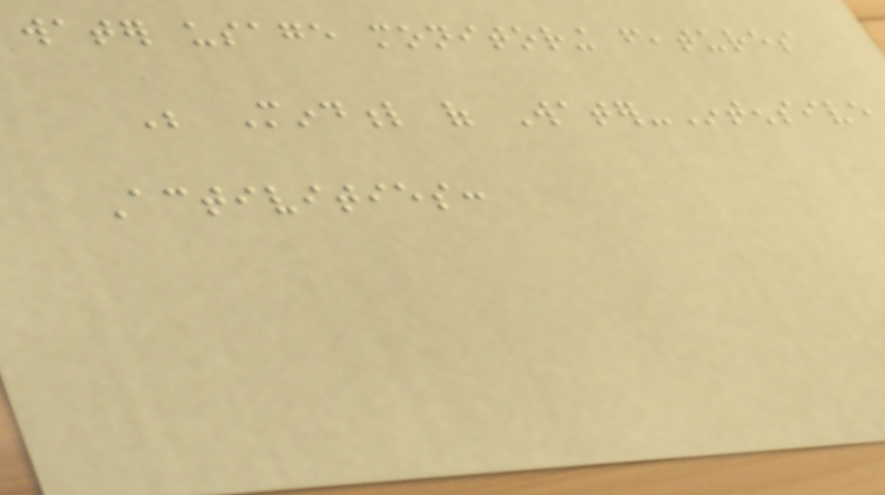water usage monitoring features
Be Mindful of Water-Intensive
Activities:
